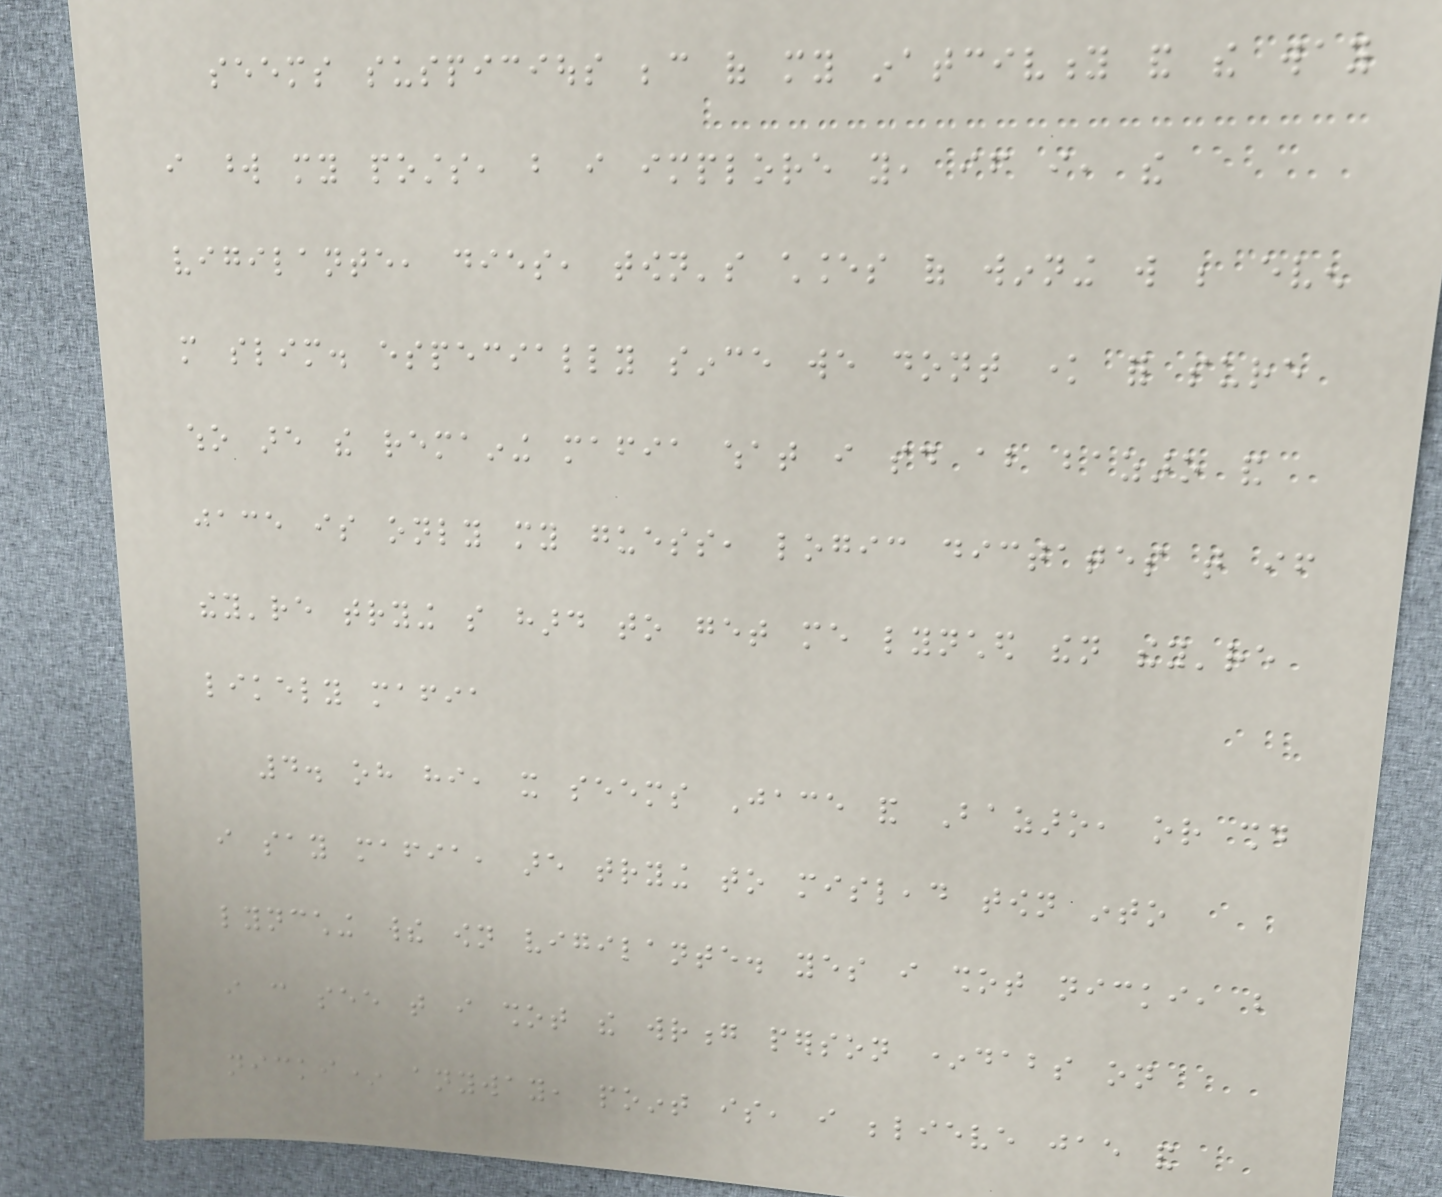seems suspicious because of my inatcivity and the way
i word my posts, but i implore you, if i, the
vigilante, dies, town's chances of winning will be even
more slim. especially since we dont know for sure
who are the remaining mafia what i said about bazaro and
jace is only my guess, logic dictates that if
they're trying so hard to get me lynched then they're
likely mafia
4. oh hi, it seems Jace and Bazaro, or should
i say mafia, are trying to mislead town into
lyncching their own vigilante. yes i shot nicki, but
i can see that i shot the wrong person *dabs on
nicki* anyway, point is, i believe jae and
